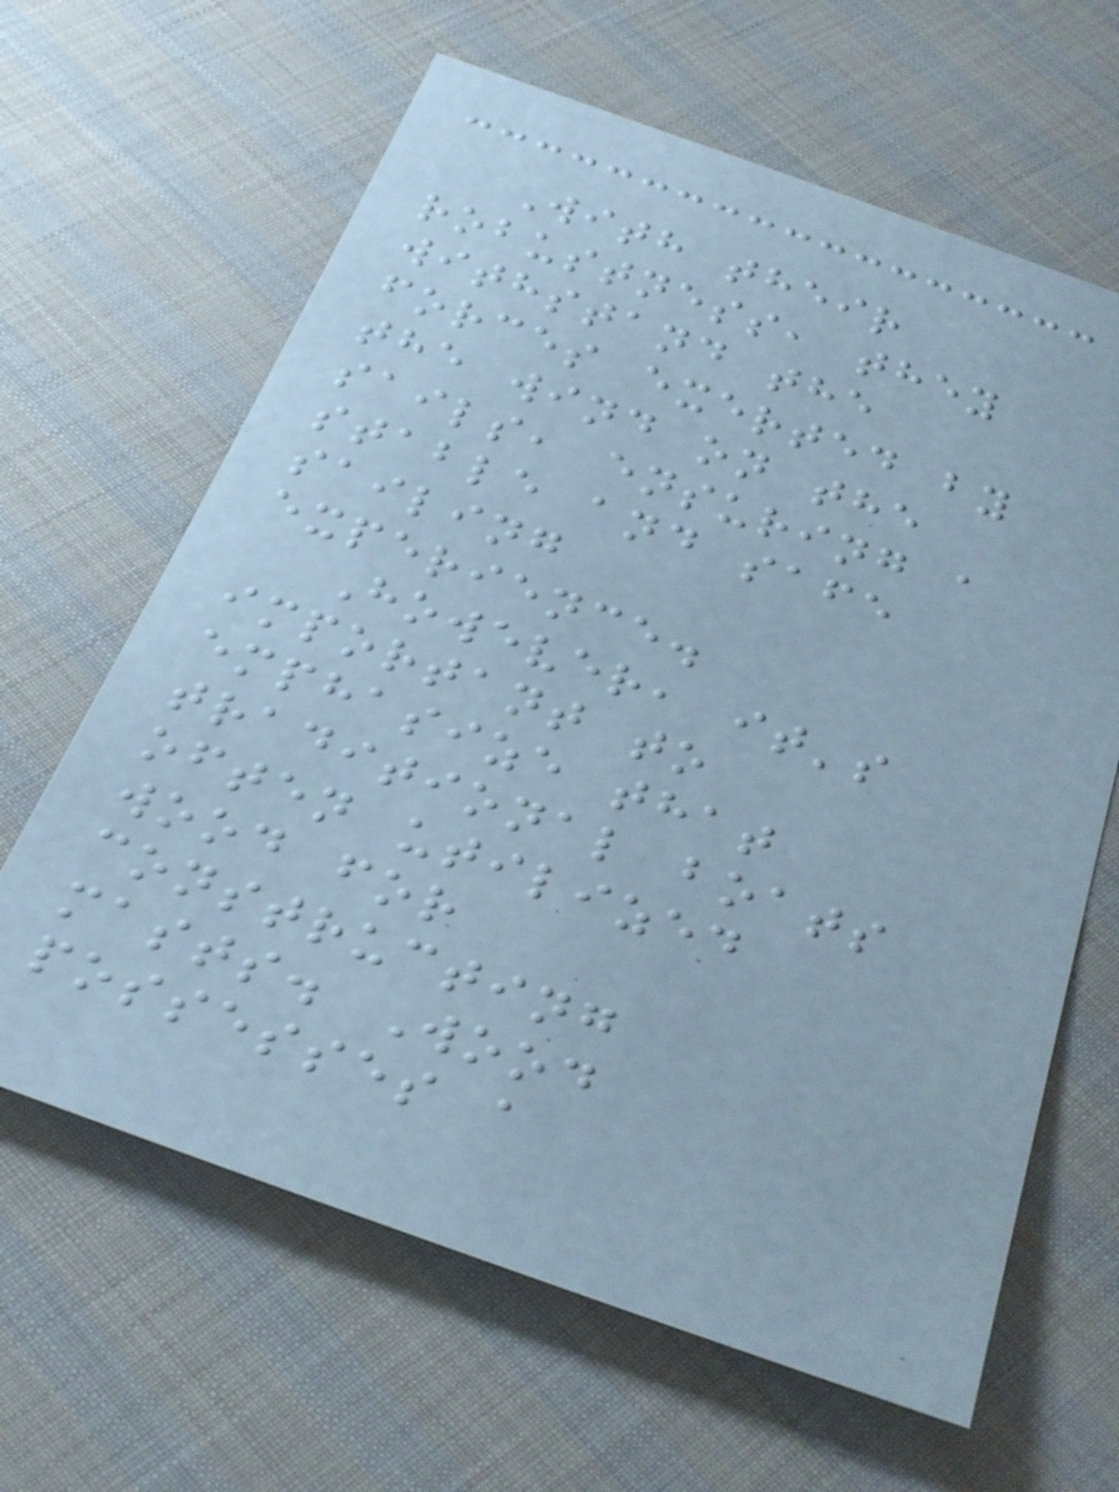With their
robustness, they
withstand the
forces exerted by
the wind on the
sails, ensuring a
stable and safe
sailing
experience.
However, it's
important to
emphasize that
traditional boats
often utilized
wood for
constructing
masts. Wood
possesses a
